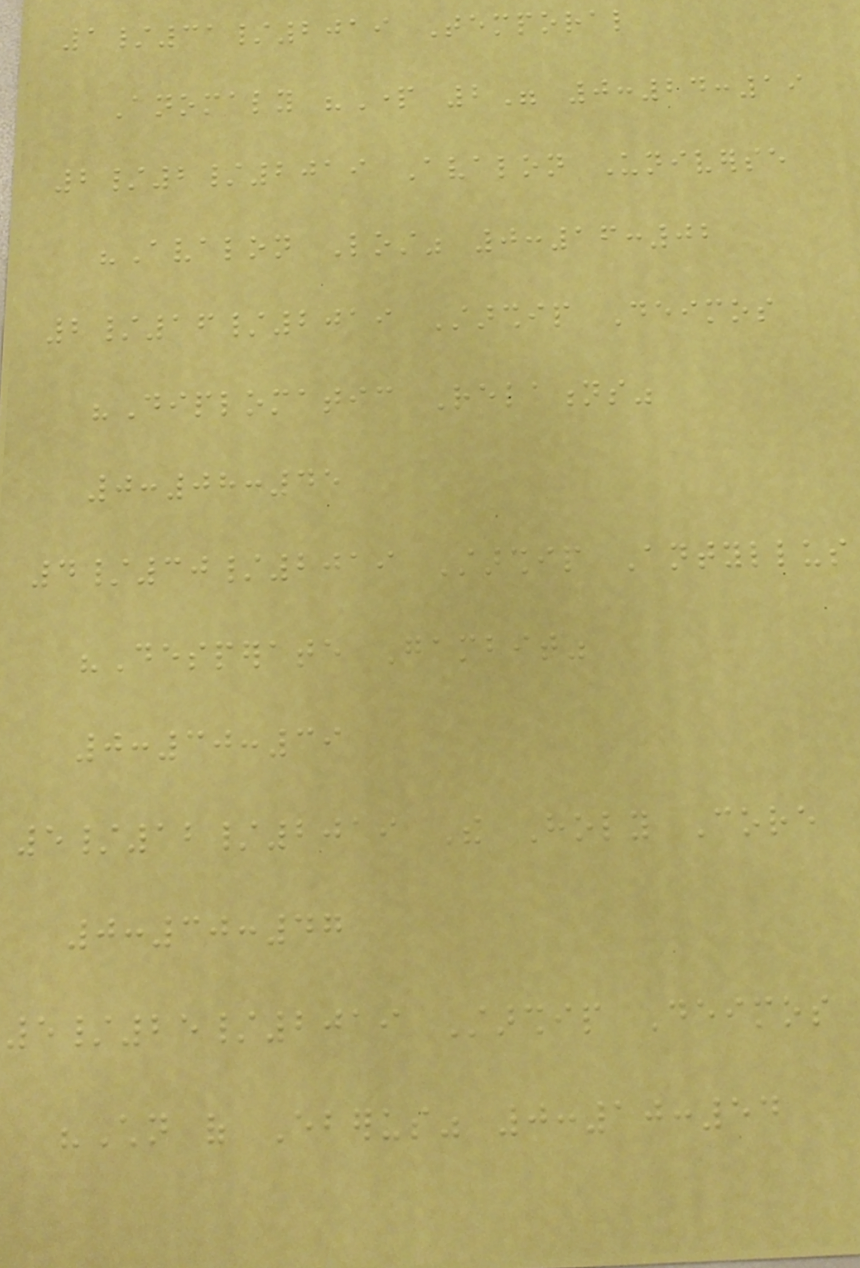1/31/2019 Temporal
Anomaly "Part 2" 0:24:19
2/2/2019 Avalon Universe
"Avalon Lost" 0:16:02
2/16/2019 Starship Deimos
"Diplomatic Relations"
0:08:45
4/30/2019 Starship Antyllus
"Desperate Gambit"
0:30:39
5/12/2019 The Holy Core
0:30:47
5/25/2019 Starship Deimos
"Children of Eberus" 0:10:54
